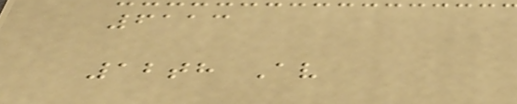6113
12th Av
